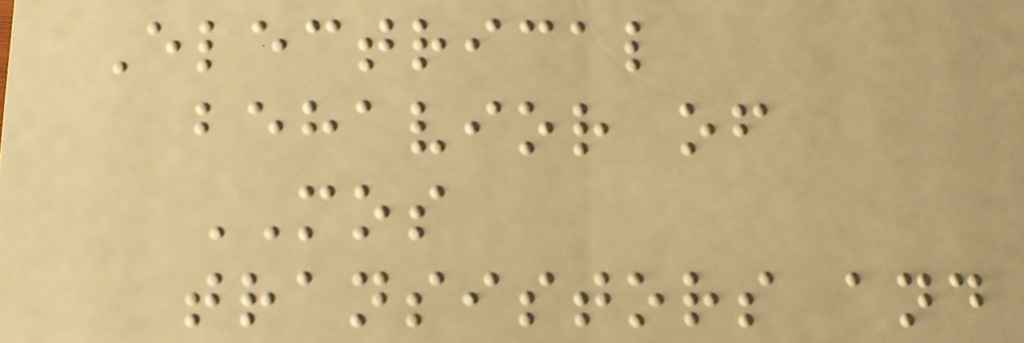Electrical
behavior of
MOS
transistors and
